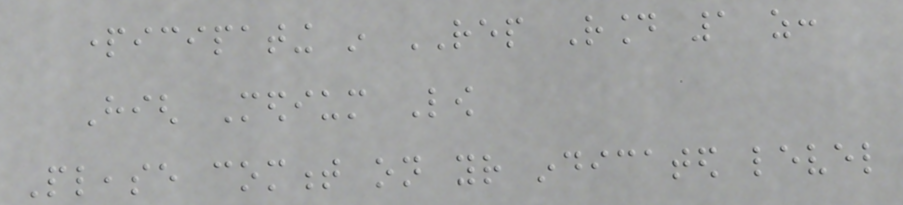participating in REP Round 1 as:
High Medium Low
Please comment on your indicated level
